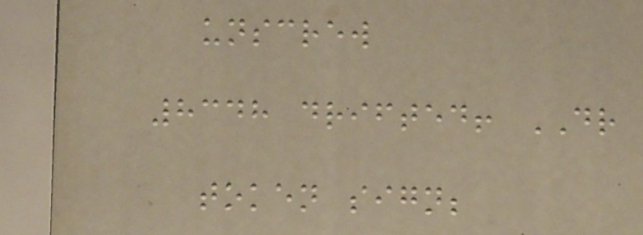unscrew
8348 drifted! DR
token sign;
